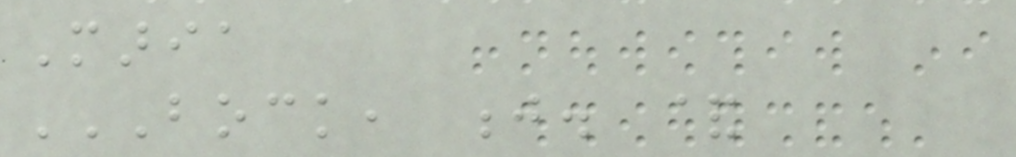Maria
BOCK, J. &
